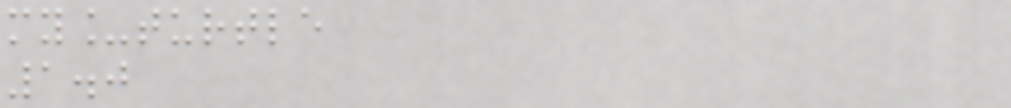my_turtle
1.0
